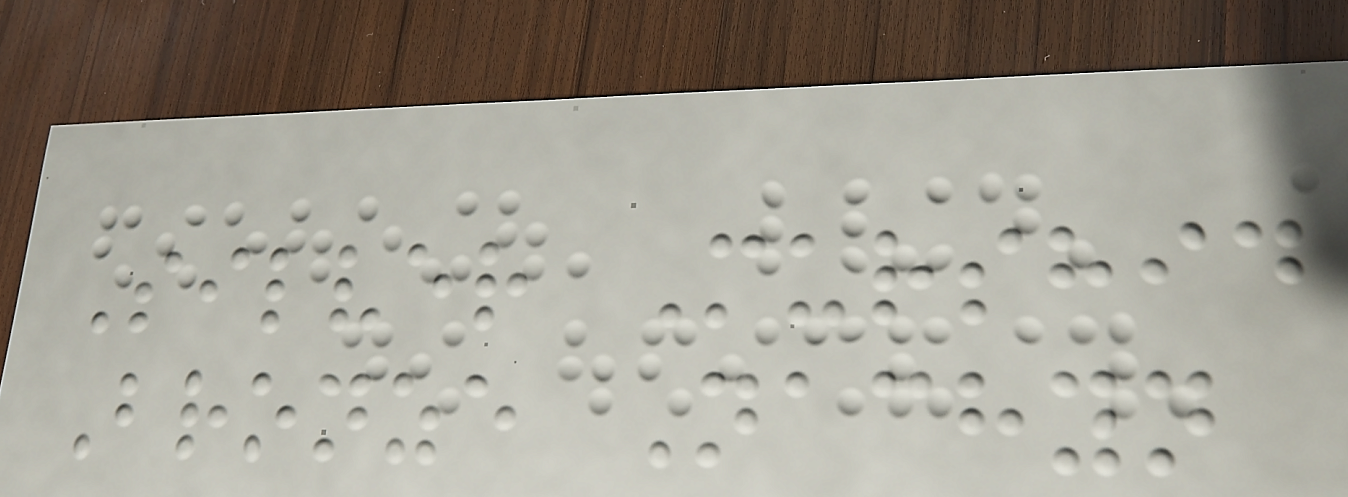Silver Murshid
Bronze Nachyn
